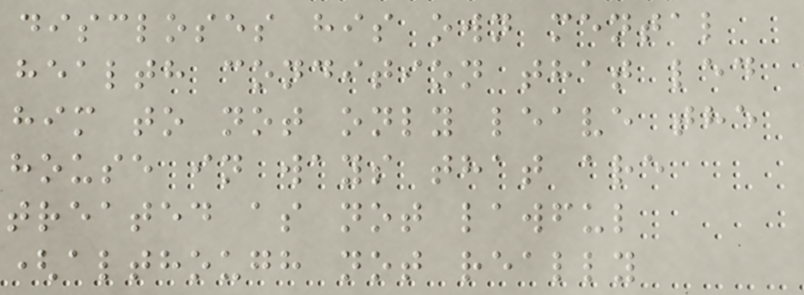discloses his own mental
health condition that led
him to not only leave the
house in ways that are
treated as not lawful
(although not really
